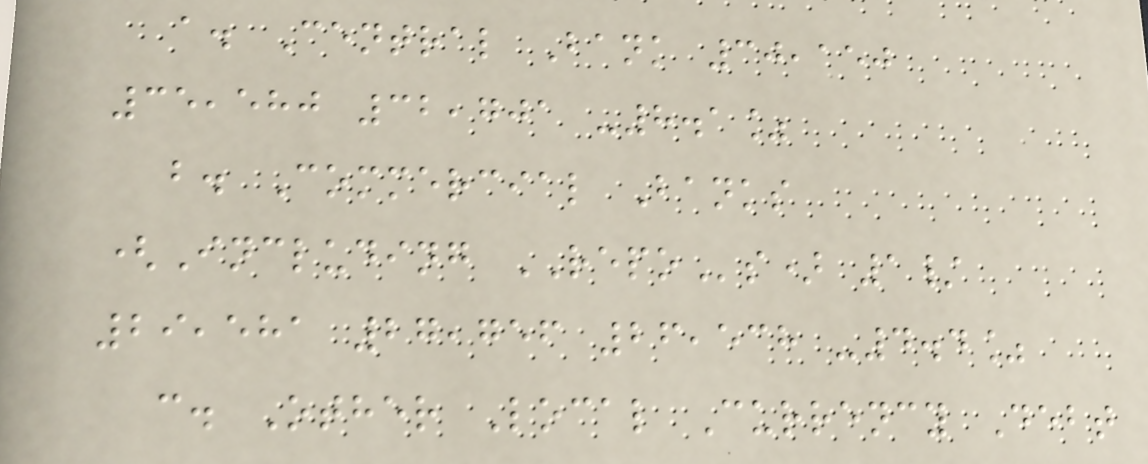a. Central Bank 30,150
35,580 32,701 -8.1%
b. Commercial Banks
(Including REPOs) 1/
29,581 27,756 26,538 -4.4%
c. Other Local Currency Debt
